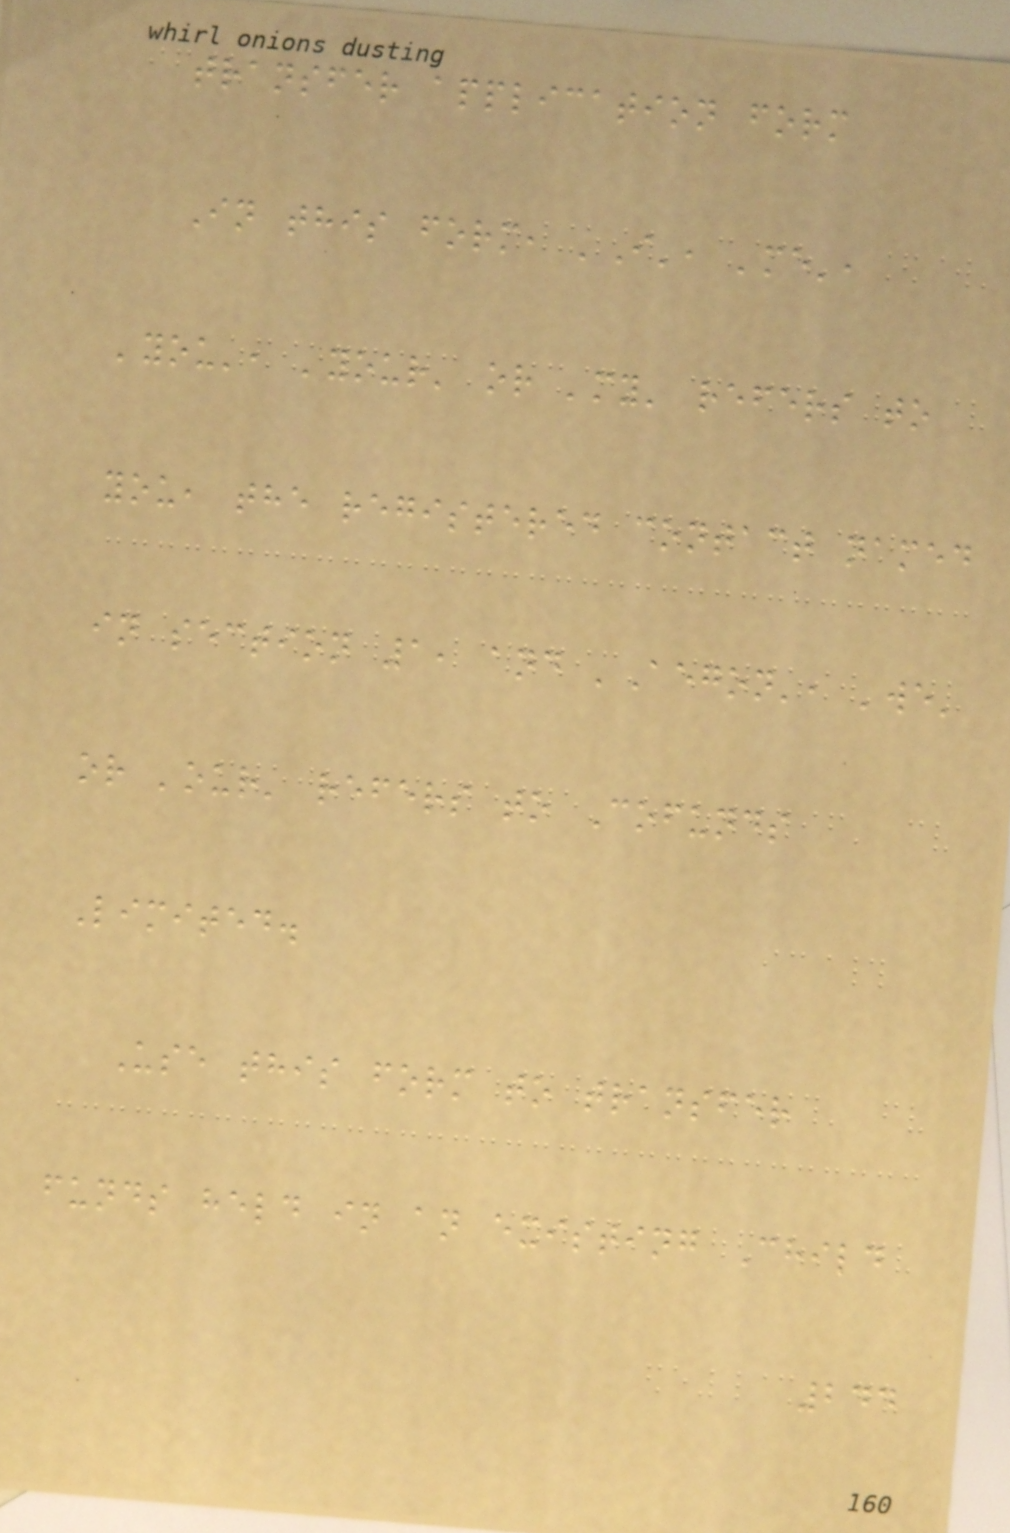transfer application form
In this form, 'I', 'me',
'you', 'your' or 'my' refers to
you, the registered contact named
in section 1, and 'Aegon', 'we'
or 'our' refers to Cofunds
Limited.
Use this form to transfer
funds held in an existing Child
244
